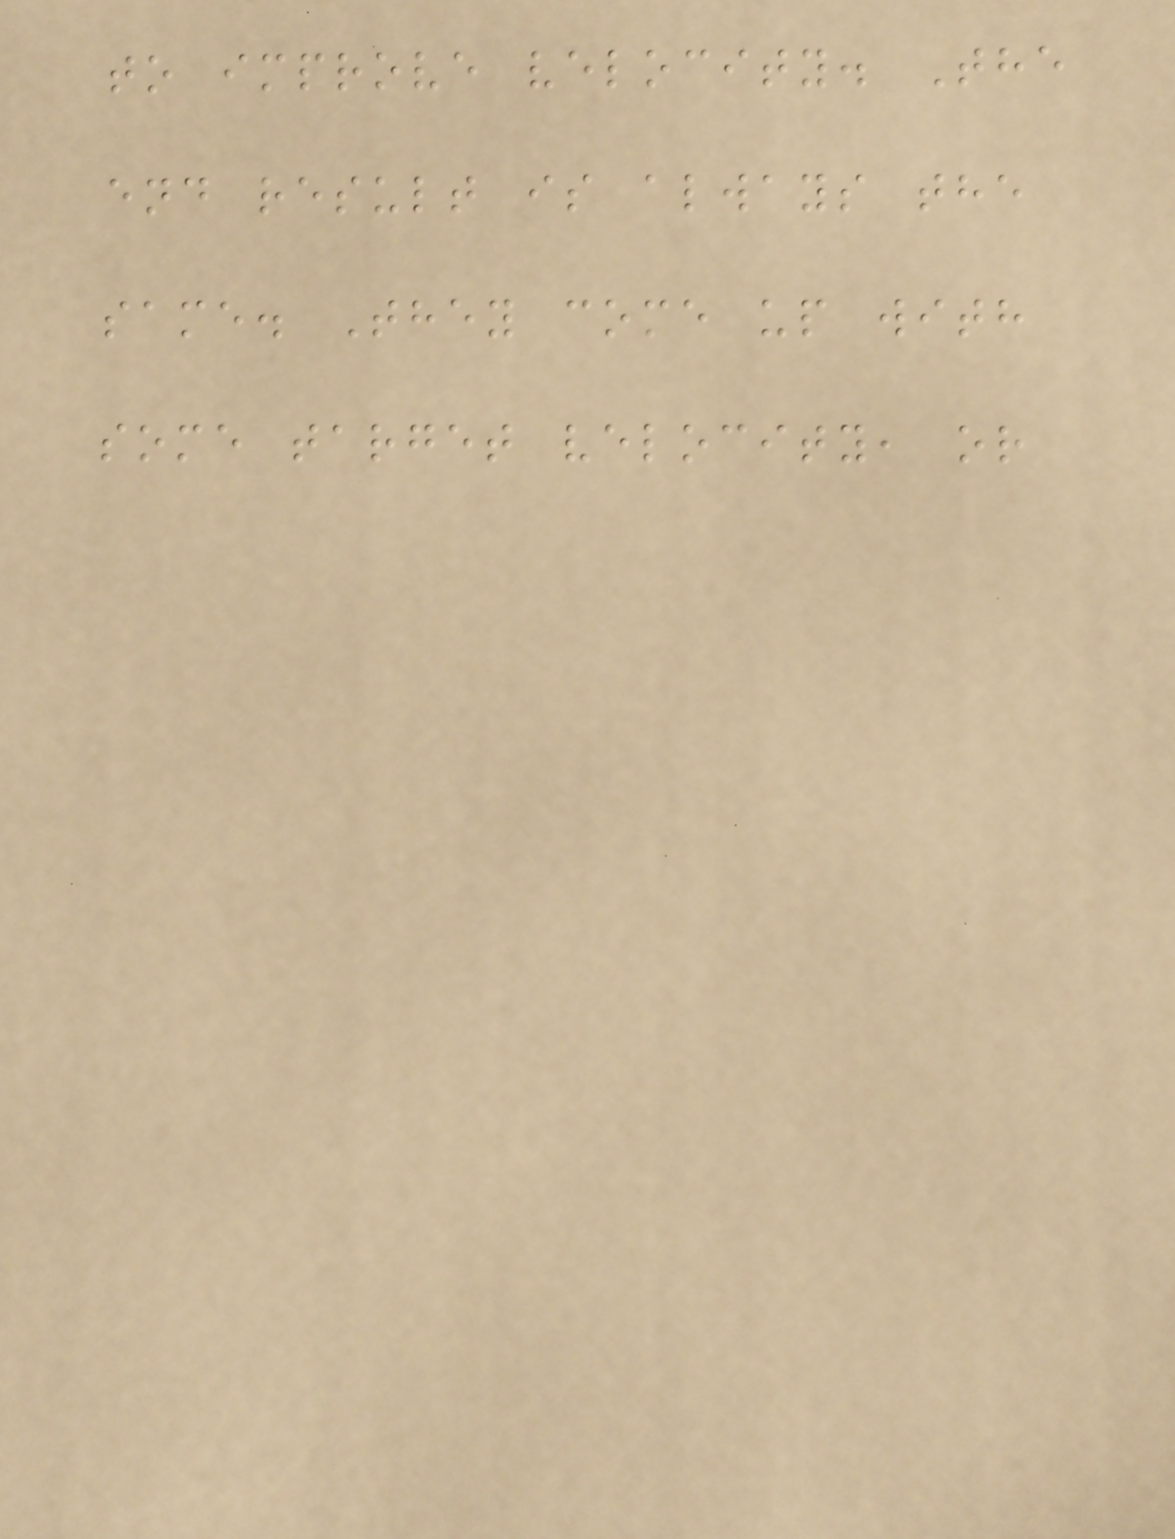to improve velocity. The
end result is always the
same. They come up with
some target velocity, or
